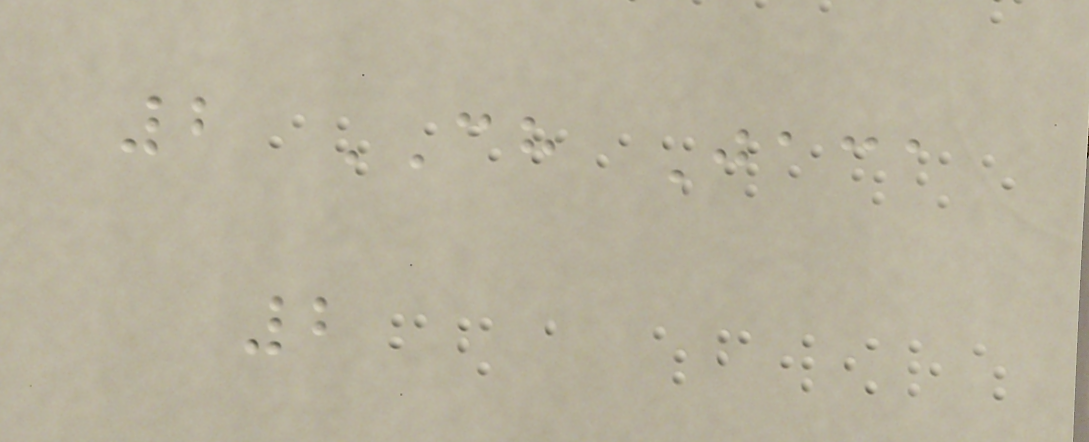2 CH Jaca
2
